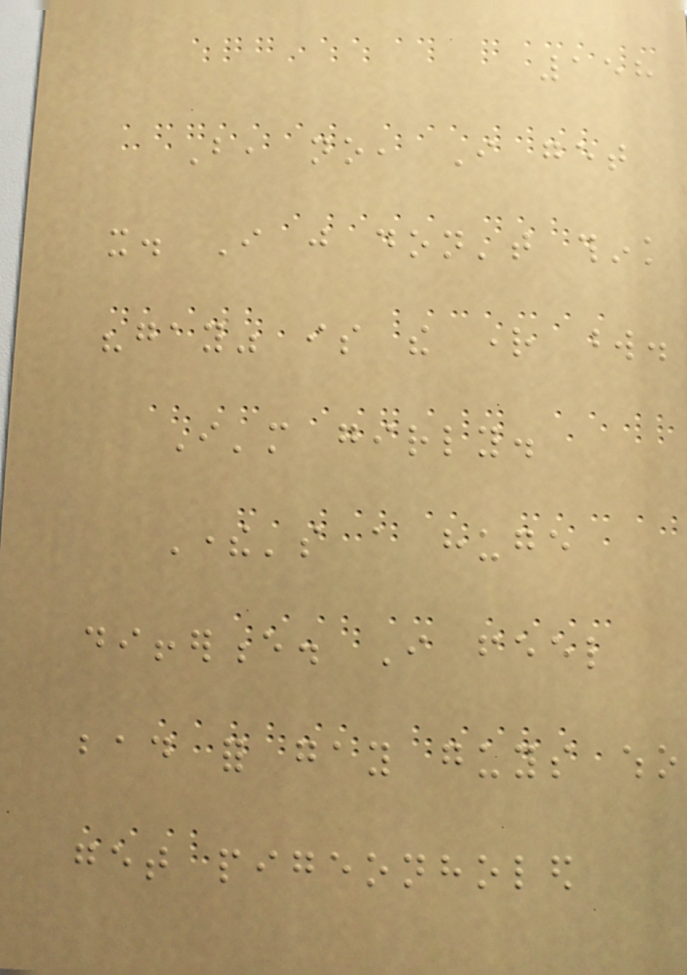158
But, no, I get
it. I just don't think
"gay" is the right word.
I'm girly.
There's a huge
difference. I feel
bad for gay guys who
get pigeonholed
